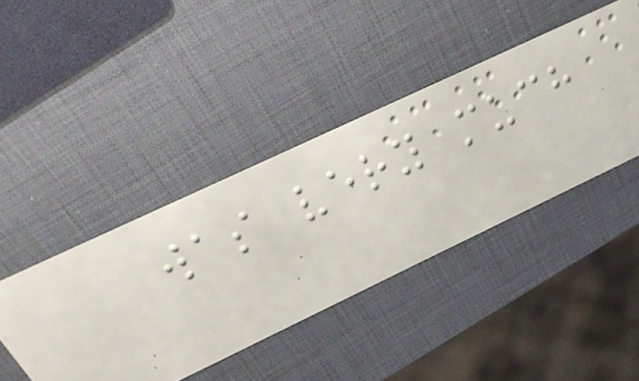was very much
